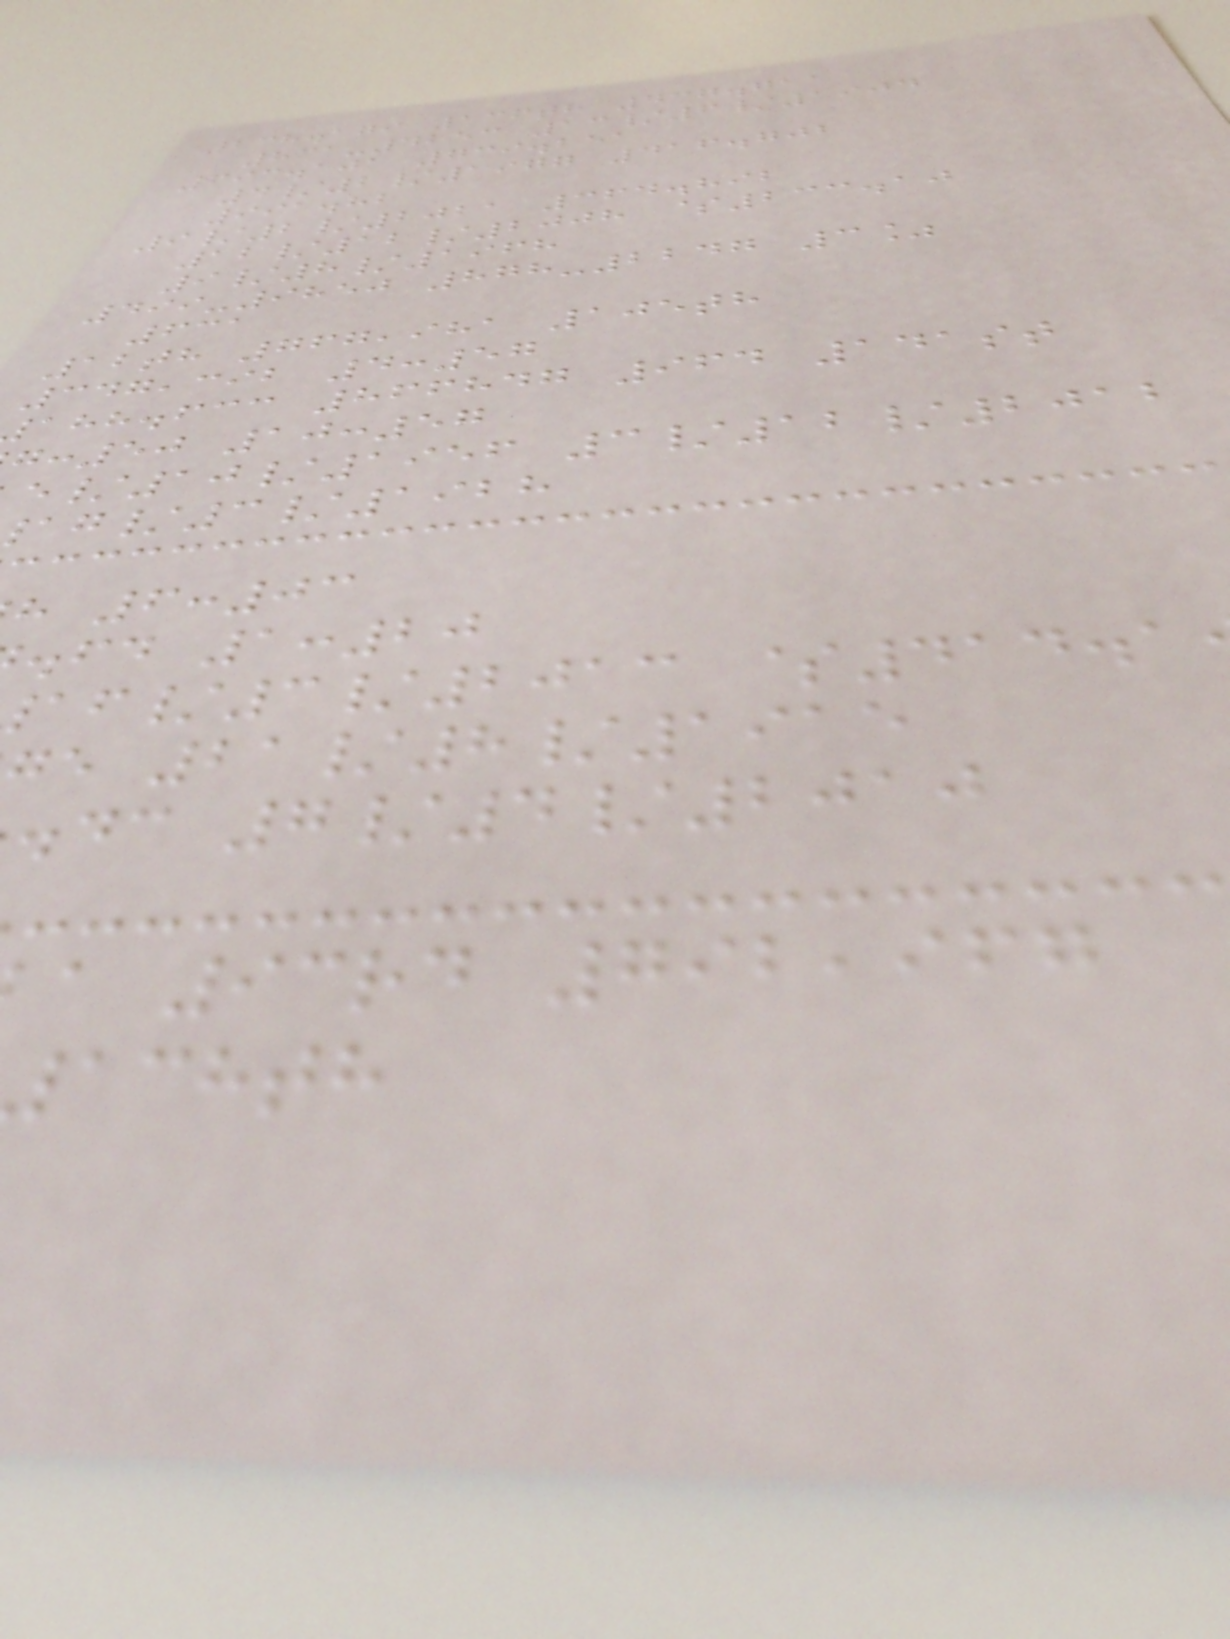238.179 136th 437.711
831-4253 13/6/1904
693.101 739.251
4/2/1977 416.702
991.82
9/2/2021 364.892
12/12/2008 $233.10
9/8/1968
499-9850 878-2247 3%
631
12th 767,981 105th
347,392 4:57
ahh.fcc 866847 964 141st
:50 10:57
/10/1956 3/12/2012
/3/1928
h 6:03
.fd 1:20
/3/2013 $414.1
e 21/8/1915
.dc 7/4/2010
a 93rd 792,967
achth
